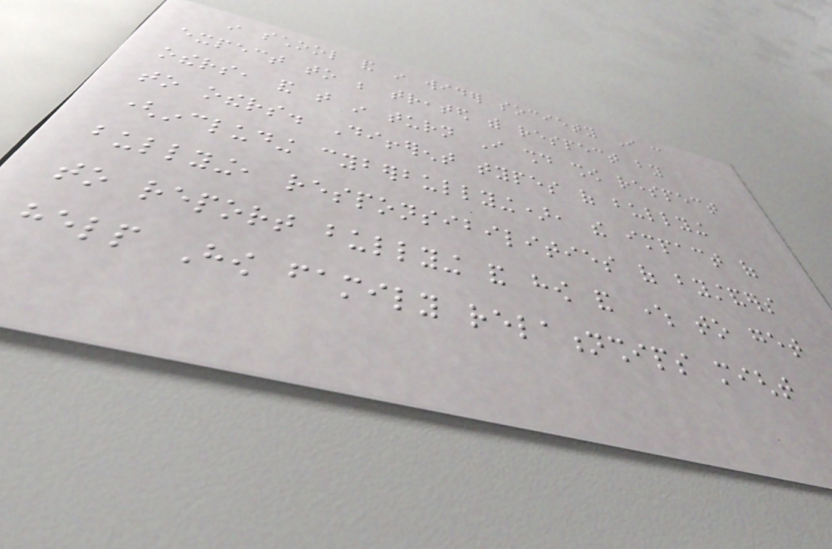in school and in wider society I can
expect to be treated with respect by
others, and that in turn I should show respect
to others. Different types of bullying
(including cyberbullying), the impact of
bullying, responsibilities of bystanders
to report bullying and how and where to get
help How family relationships might
